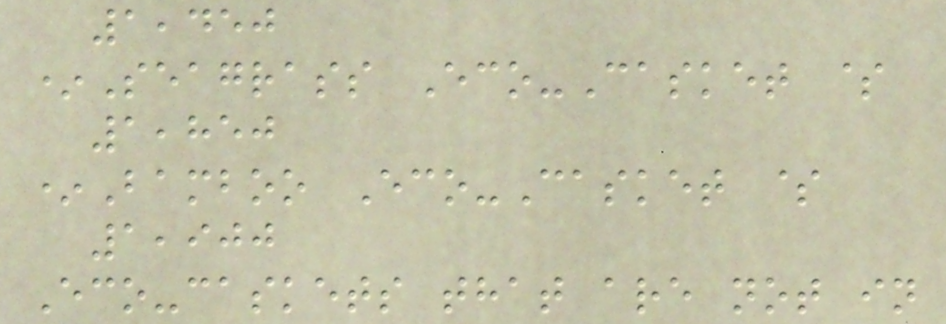1,450
*Seagrass Eco-Casket $
1,850
*Bamboo Eco-Casket $
1,900
Eco-caskets that are not in
